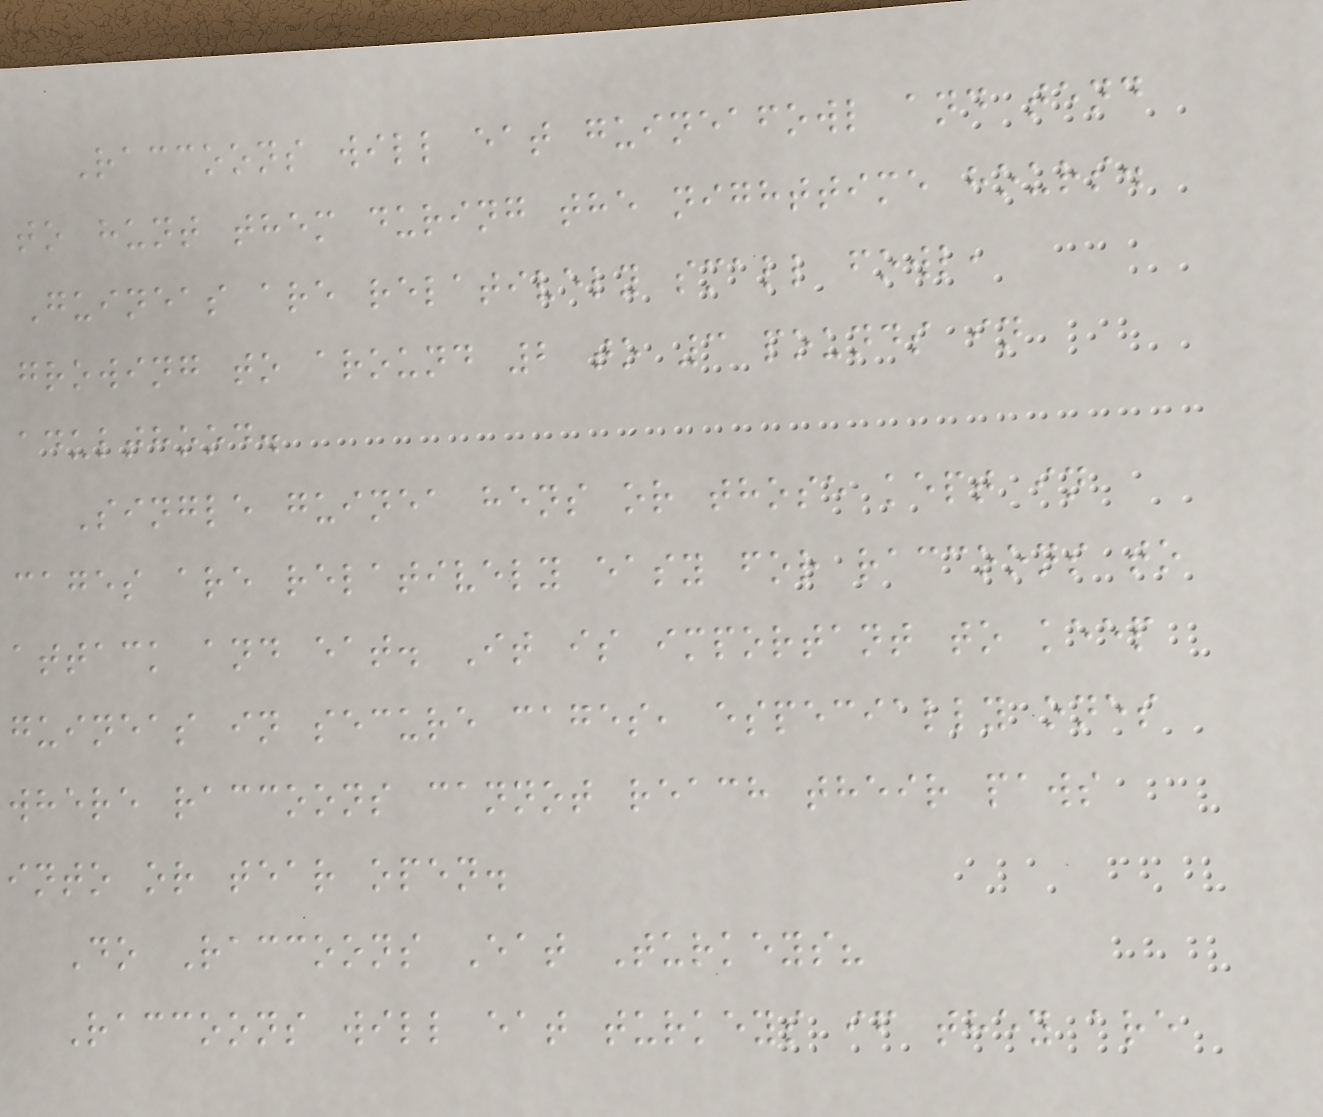Raccoons will eat guineafowl and tend
to hunt them during the nighttime hours.
Guineas are relatively small fowl,
growing to around 2 to 3 pounds in
adulthood.
Single guinea hens or those kept in
cages are relatively easy for raccoons to
attack and eat. It is important to keep
guineas in secure cages, especially ones
where raccoons cannot reach their paws
into or tear open.
Do Raccoons Eat Turkeys?
Raccoons will eat turkeys if they are
